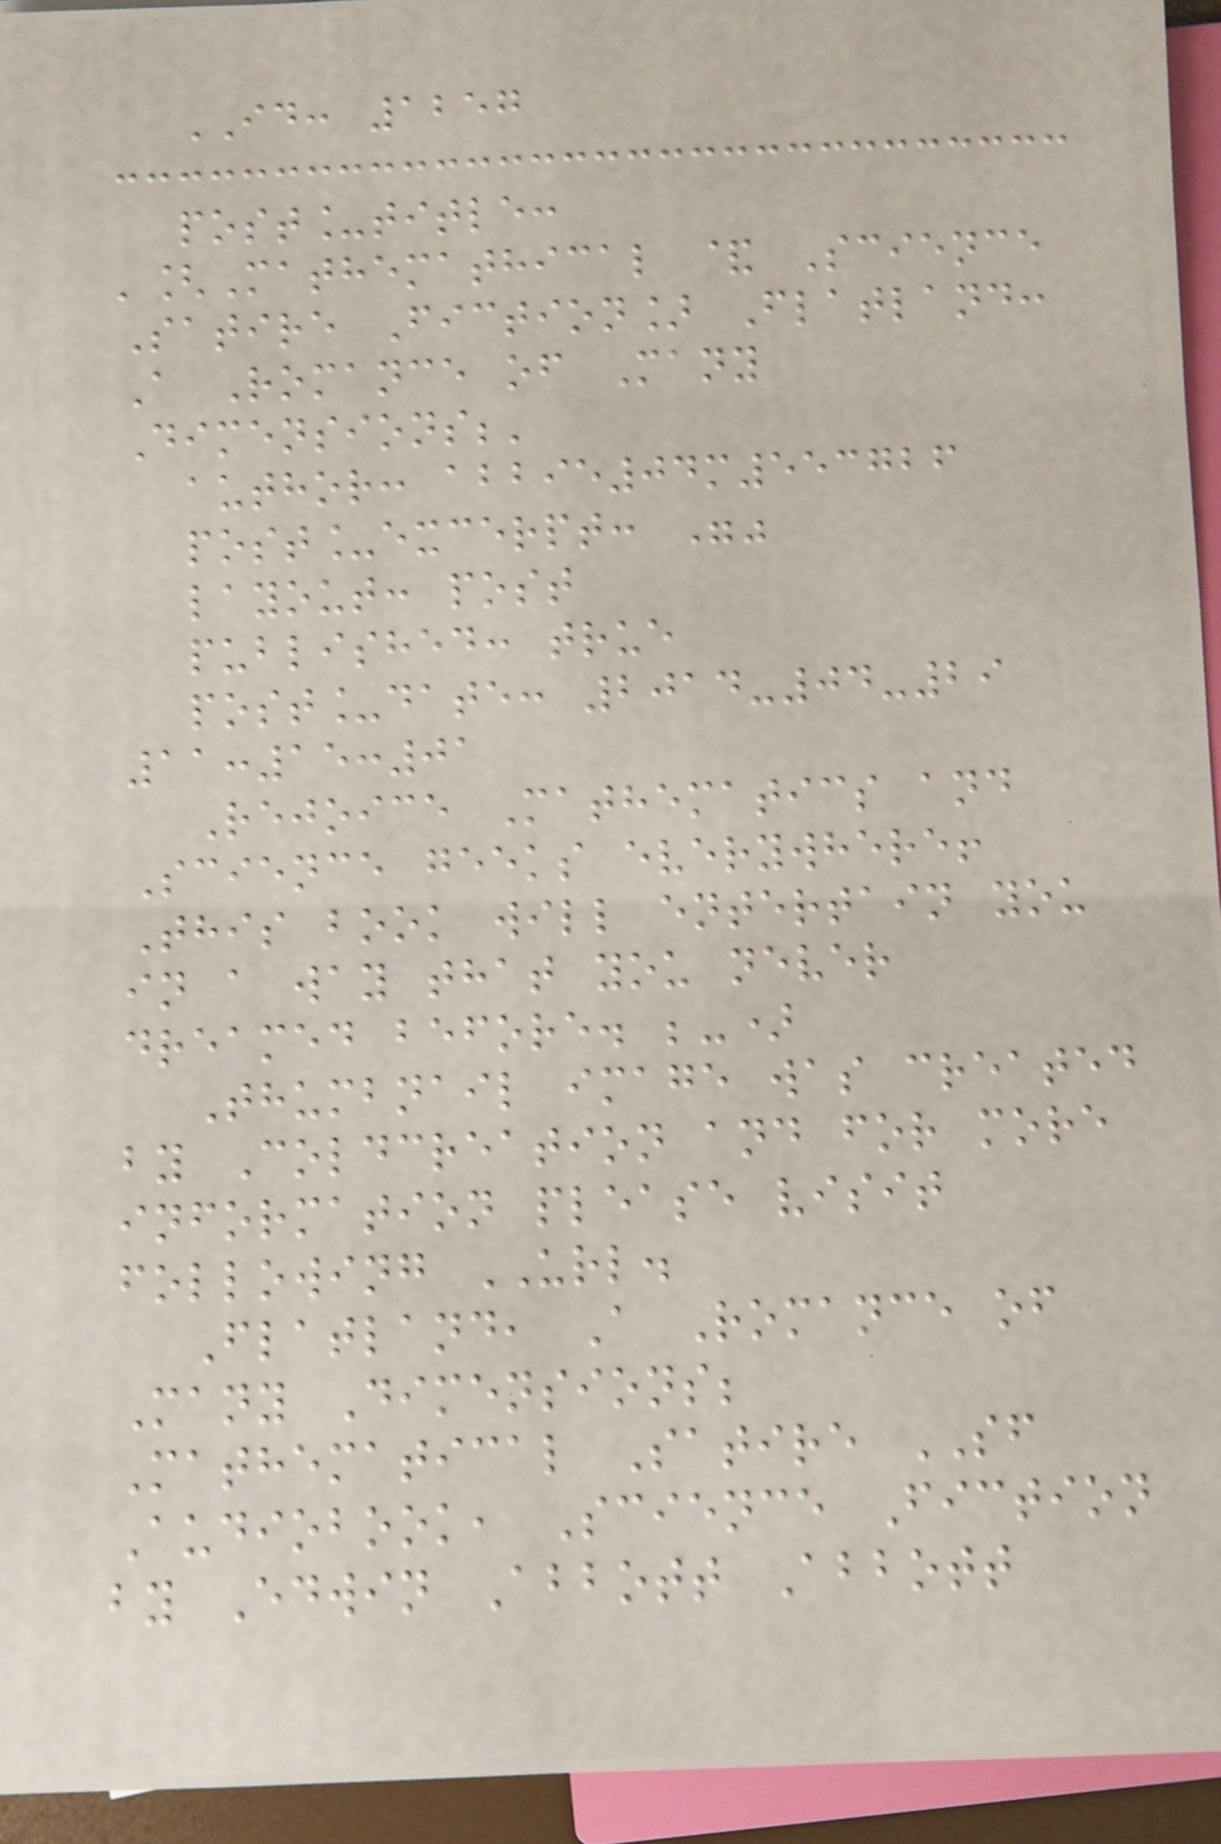ID: 1257
post_title:
'[Mathemathical & Science
Satire Fiction] Flatland:
A Romance of Many
Dimensions;'
author: abbie04m553726
post_excerpt: ""
layout: post
published: true
post_date: 2014-04-29
11:15:01
Rejoice Mathematics and
Science geeks everywhere!
This book will entertain you
in a way that you never
dreamed before. ;-)
Thumbnail image was created
by Coldcreation and for more
information please visit
following URL.
Flatland, A Romance of
Many Dimensions;
Mathematical Satire SF
Audiobook, Science Fiction
by Edwin Abbott Abbott
